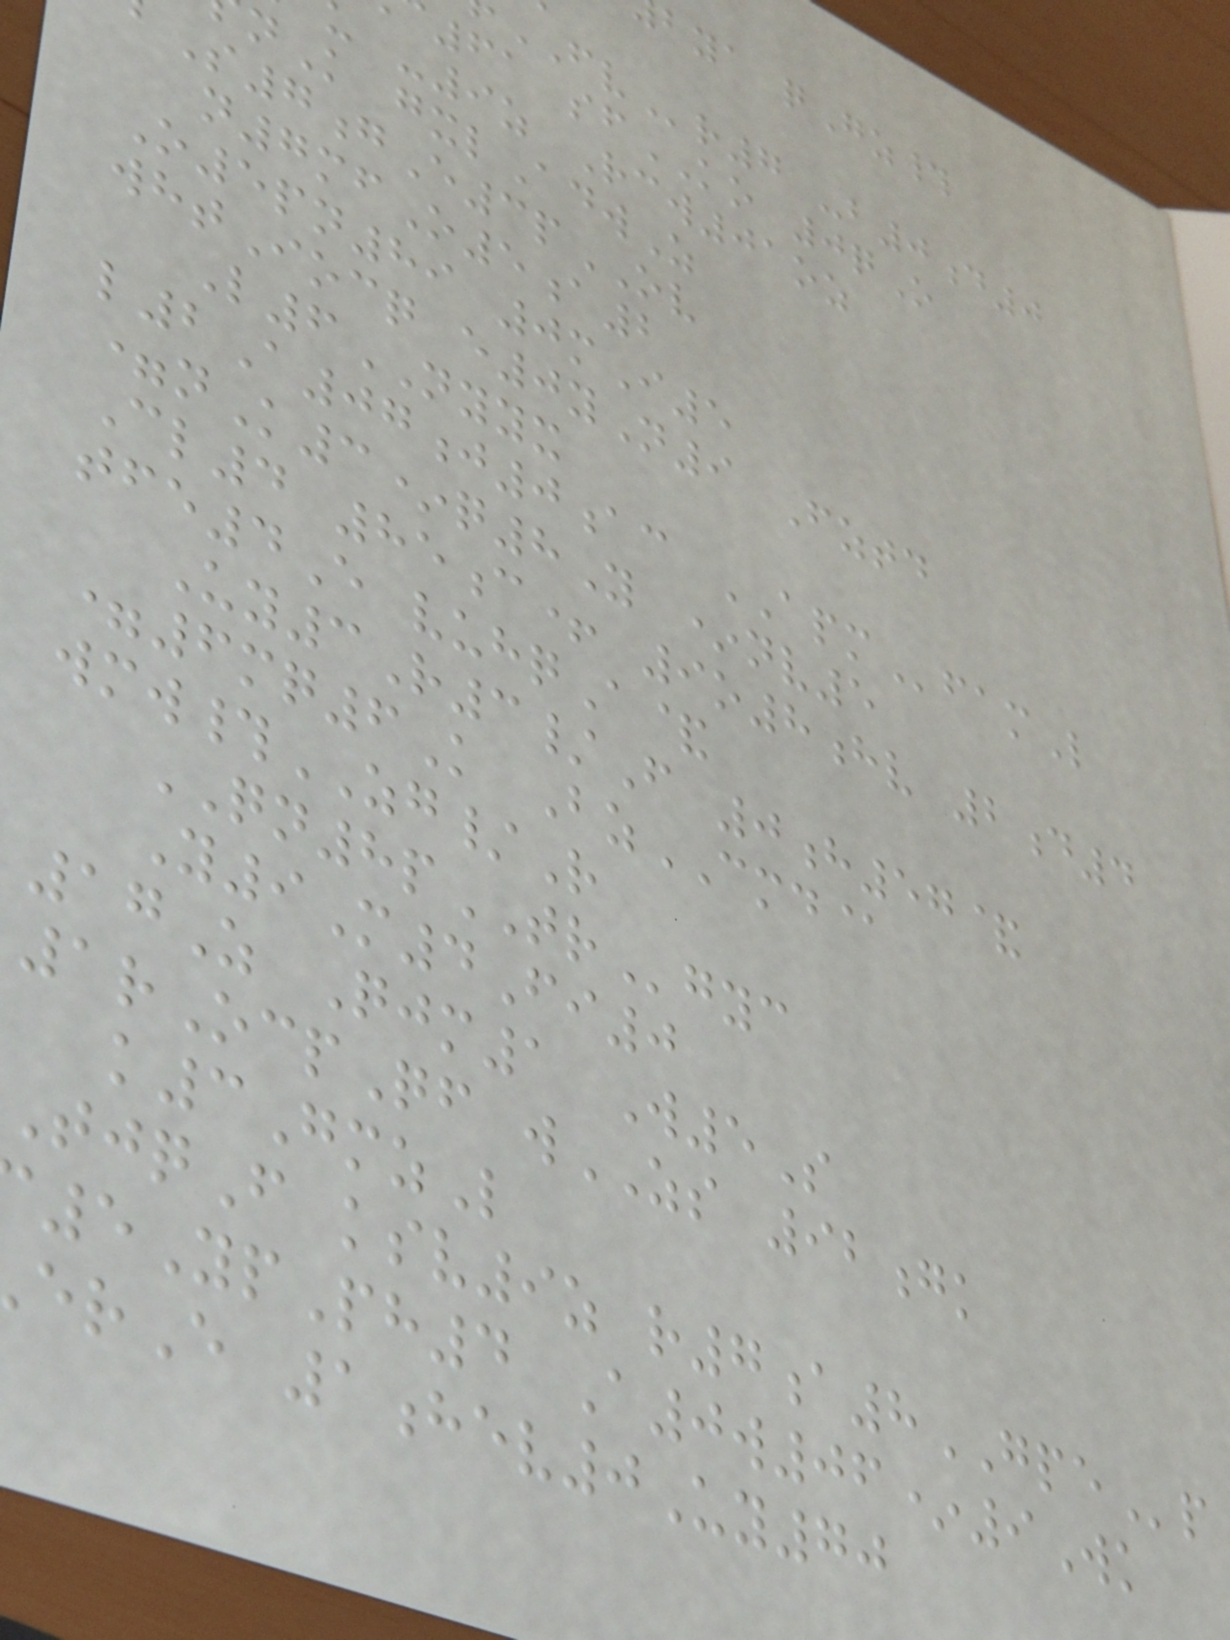bya qGz#
FVr7 -b0d0
61 sfKO 0qO
-9z Rcw01oz
nK gxlAdwZ
S7gE3pOV
n7mfO5a2
O5pn89 0mI5
whtIocq e0yN9 Fztd
L6NYYX
l2A07j0ac APMfamL
=nK3*q8Y *nv5
Cl4 85c+ 9o8hv 2d4
tfe4E vuhqA&
Uy3R3/F 0h57&
=6mq6K BzCMD@
wmw#ZG/R
QN8pTRgyc
Y9M4Fi0
17Z Qjm1 W5S
1rOcpQf wZS 92gk
k3GmzL
jqF ksv9z r7a8GPEp
5YpPh4 A0w06*9Wk
rE 1hev0Uy70
